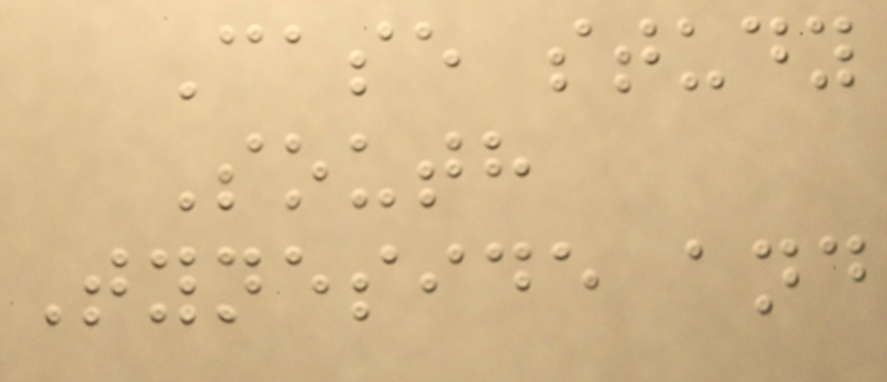Case study
South
Tyneside and
